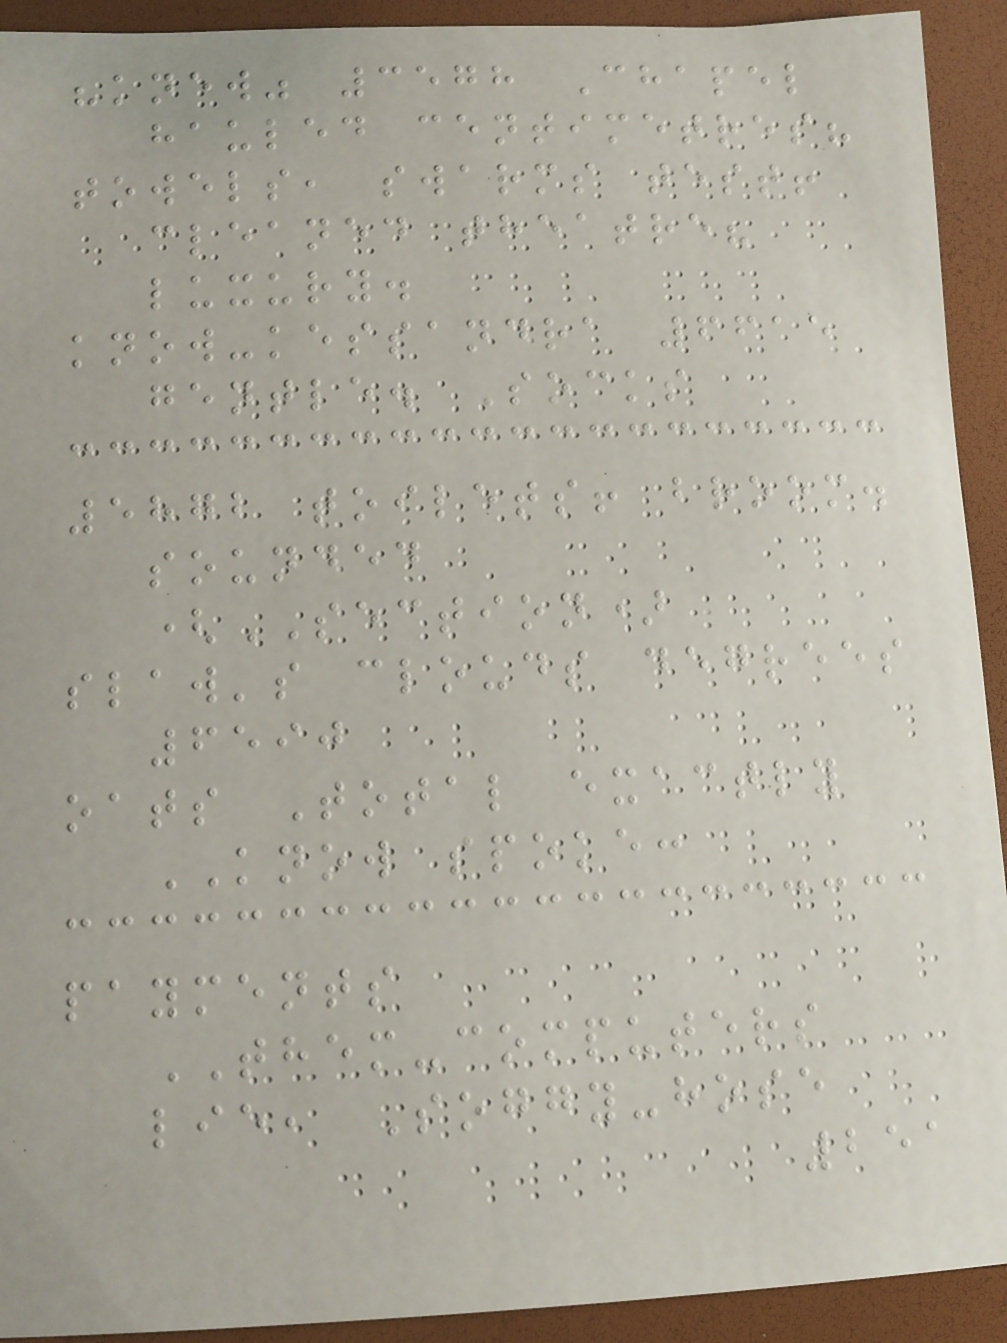"knew" 3578 Chapel
hauled centimetres?
towels, swarms test!
cleaned theatre?
luxury.
know-kessandra 6615
gentle. Socks
5872 toilets! broom.
sounded
(SECTION)
slaw's clouds degrees
6590
oats Total exactly
KNOW spoke:
payments
THEM-computers
lie, Soggy-hose
251
